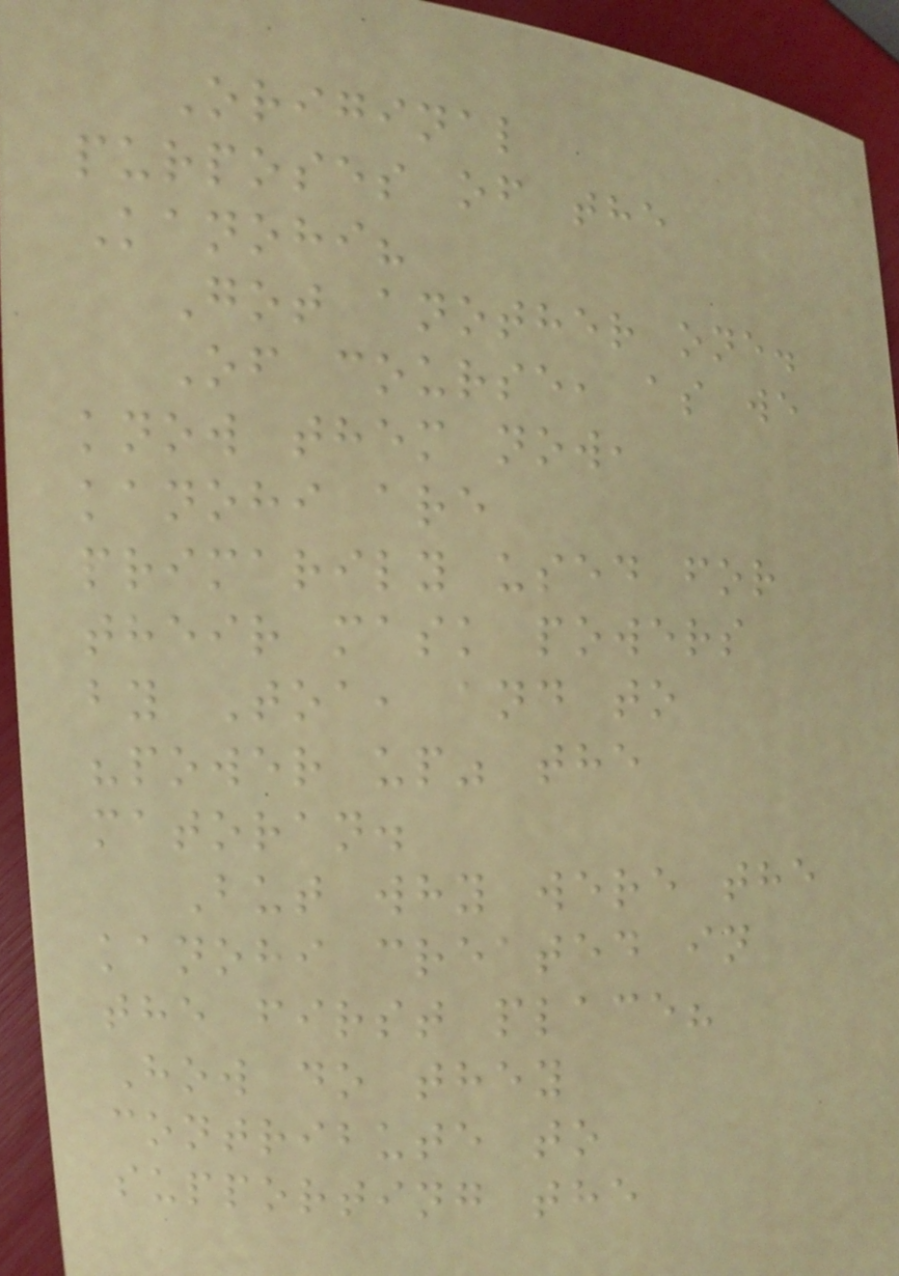Original
purposes of the
Kanohi?
Got another one.
Of course, as we
know them now,
kanohi are
primarily used for
their mask powers
by Toa, and to
"power up" the
matoran.
But why were the
kanohi created in
the first place?
How do they
contribute to
supporting the
